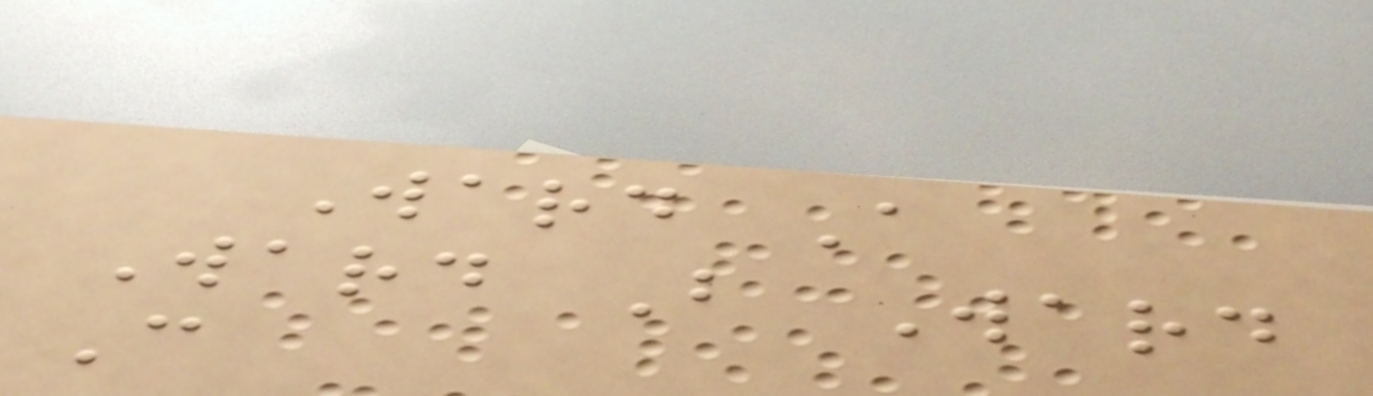Ward A
Ward B Ward
C
